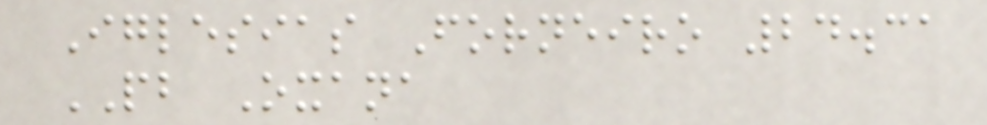Iglesias Forneiro 24.31
PB Oxana
